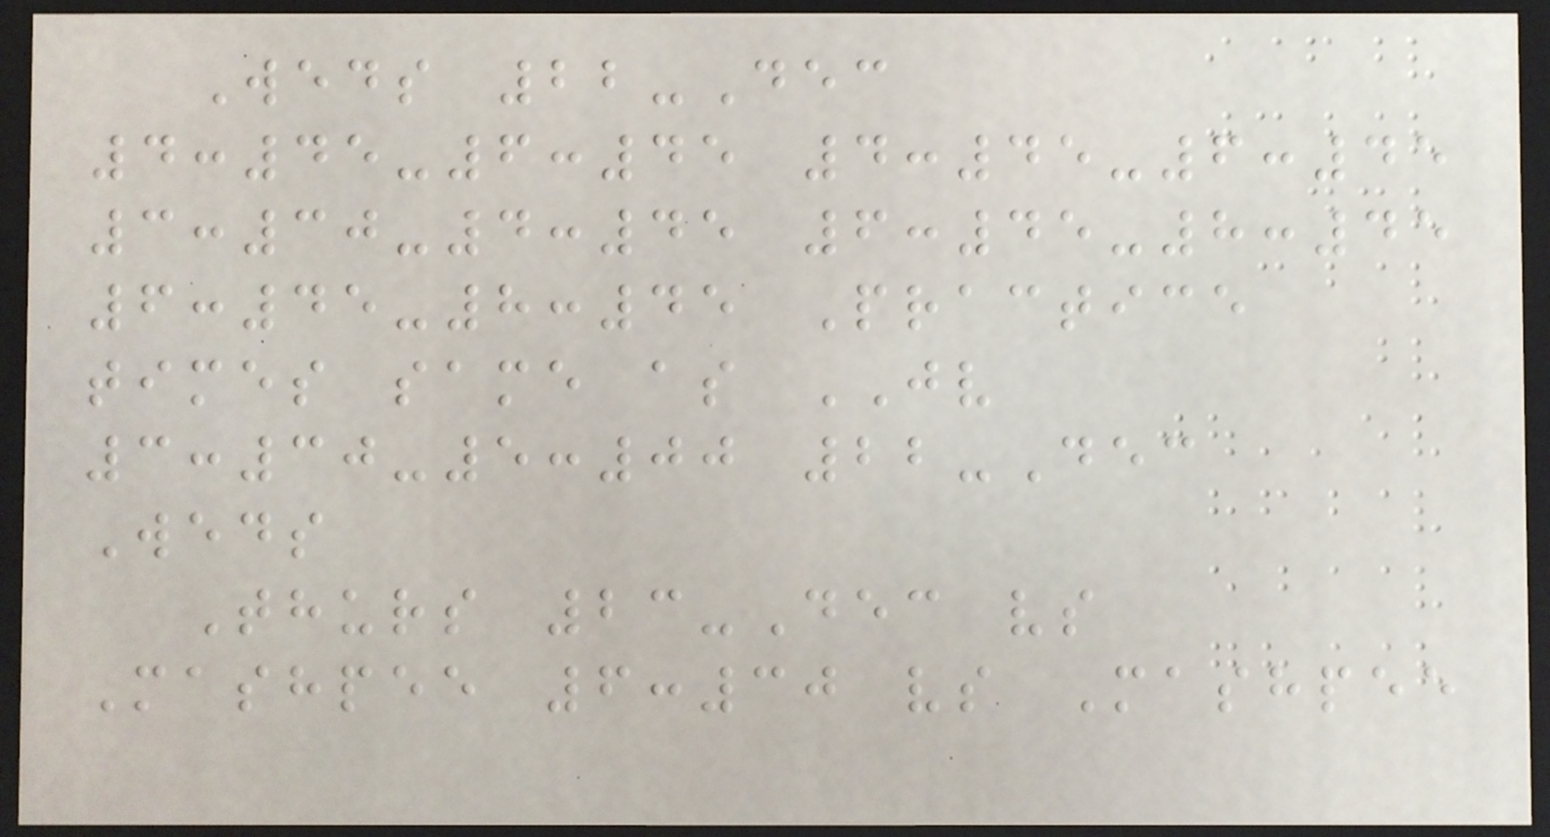Weds 22-Dec
4:45-6:45 4:45-6:45
3:30-4:45 6:45-8:45
6:45-8:45 Practice
times same as JV
3:30-5:00 22-Dec
Weds
Thurs 23-Dec vs
Mashpee 6:30 vs Mashpee
